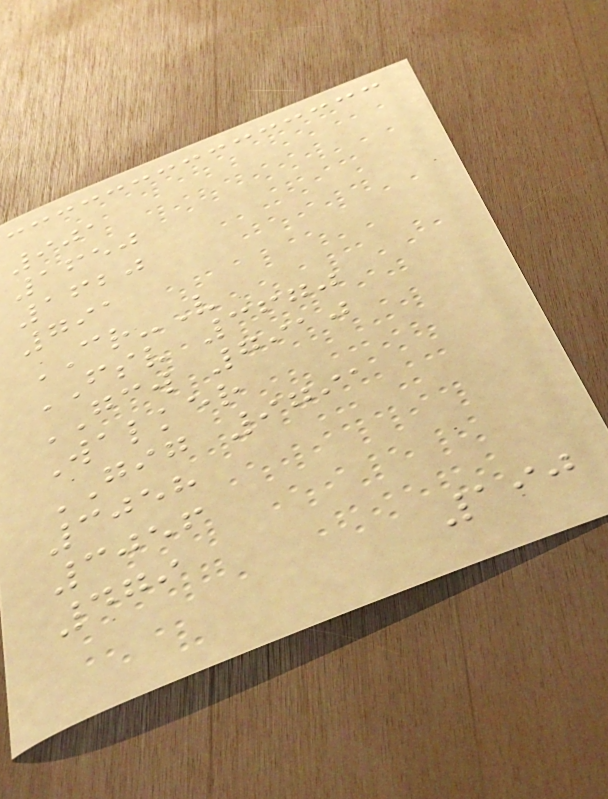901
1650
1620
791
CR-V
FSV 3670
GCW 7910
Walker
GIG 9791
3058
3056
479
190
